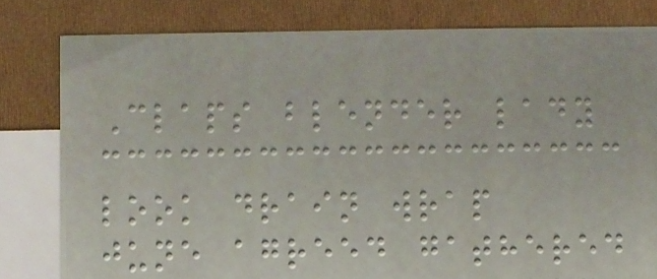Claps blender lady
look drain wrap
june agreed gathered
